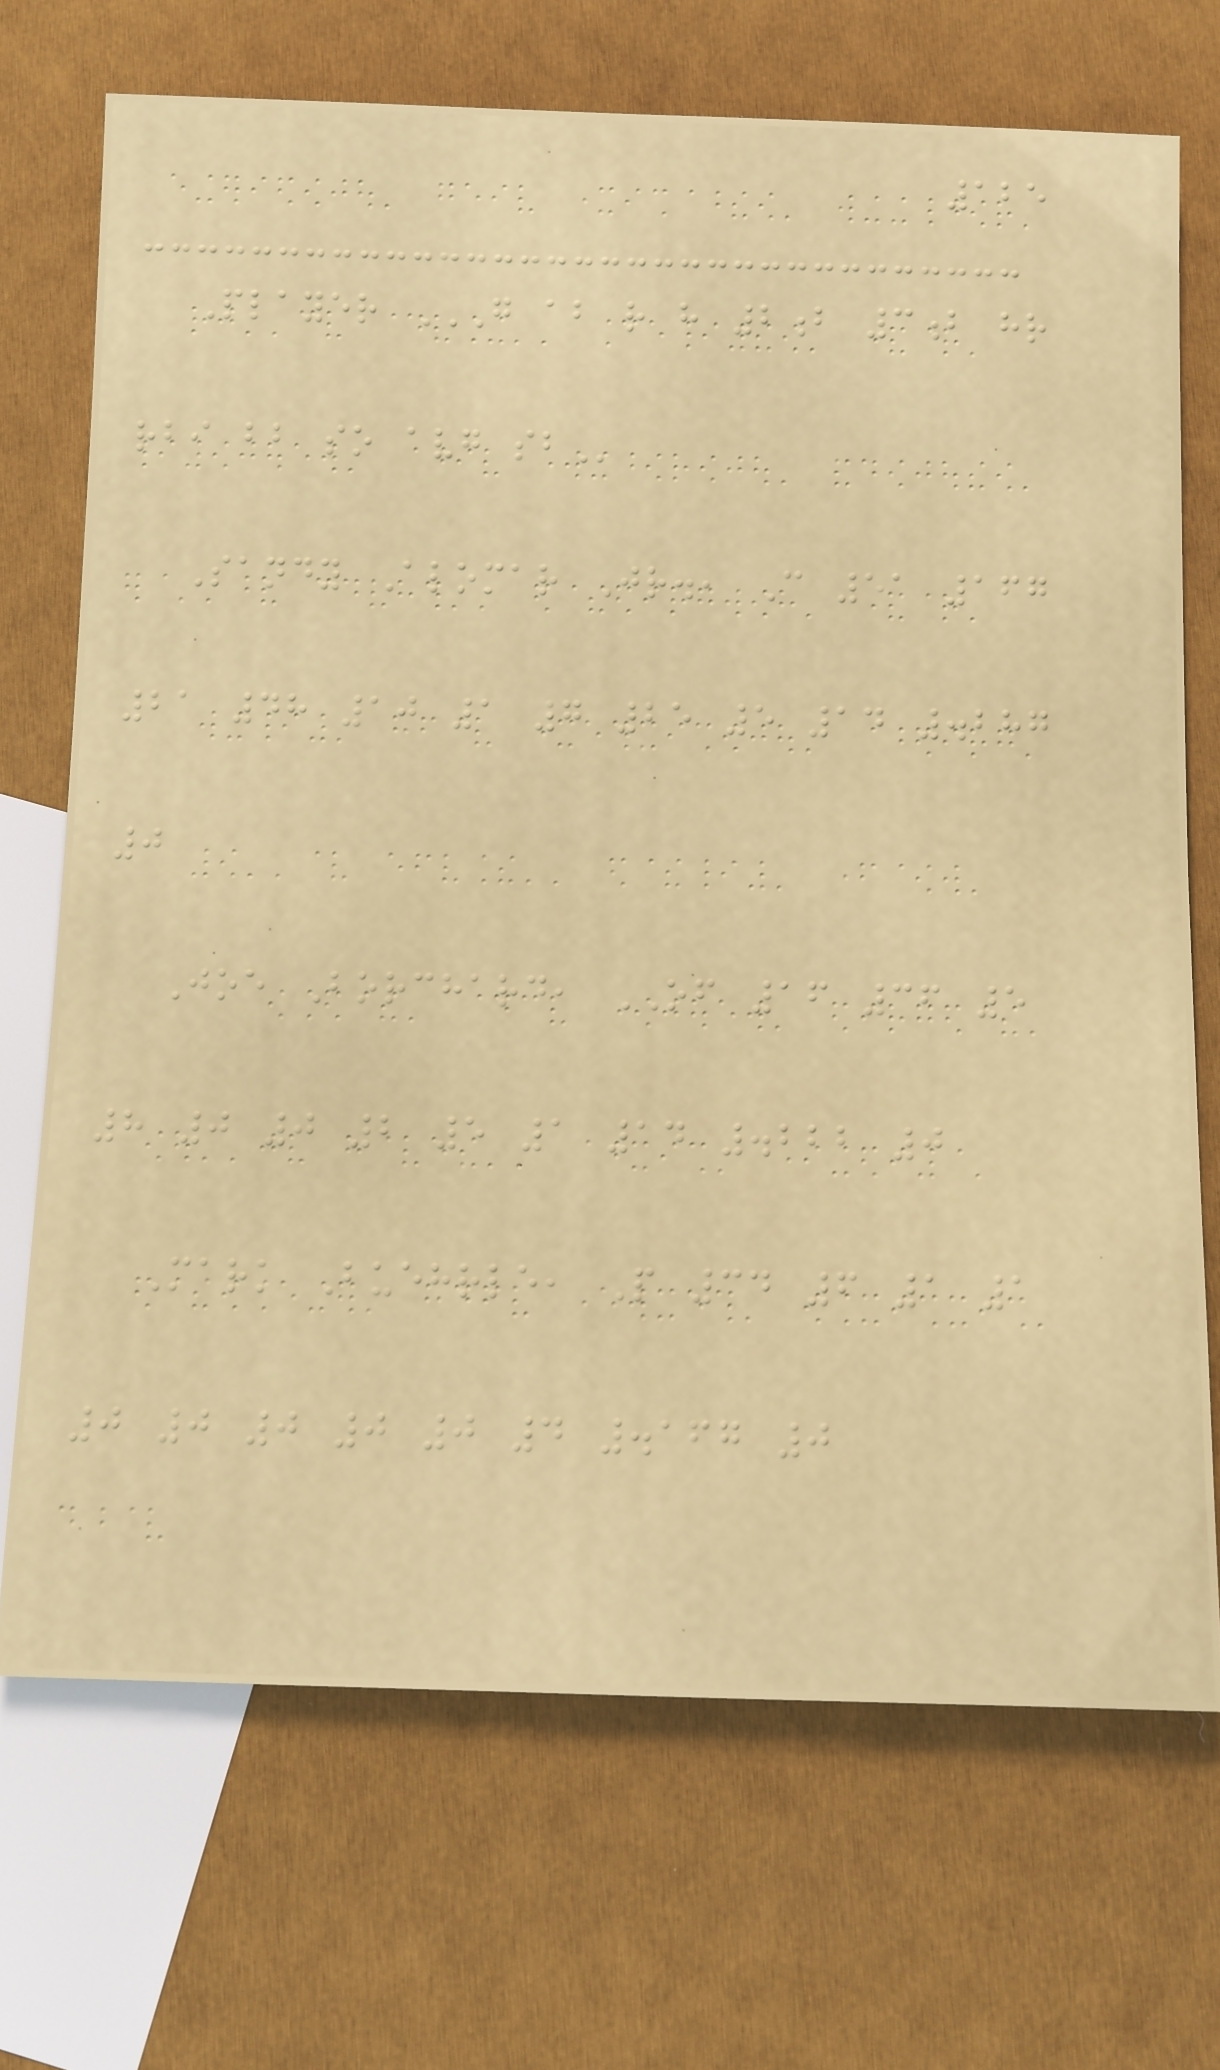125
Player G AB R H 2B 3B HR
RBI BB SO AVG SB
Sandy Alomar Jr., C 51 167
21 48 10 1 7 25 5 14 .287
0
Joe Borchard, OF 16 36 5
8 0 0 2 5 1 14 .222 0
Mark Buehrle, P 34 6 1 1
0 0 0 0 0 4 .167 0
